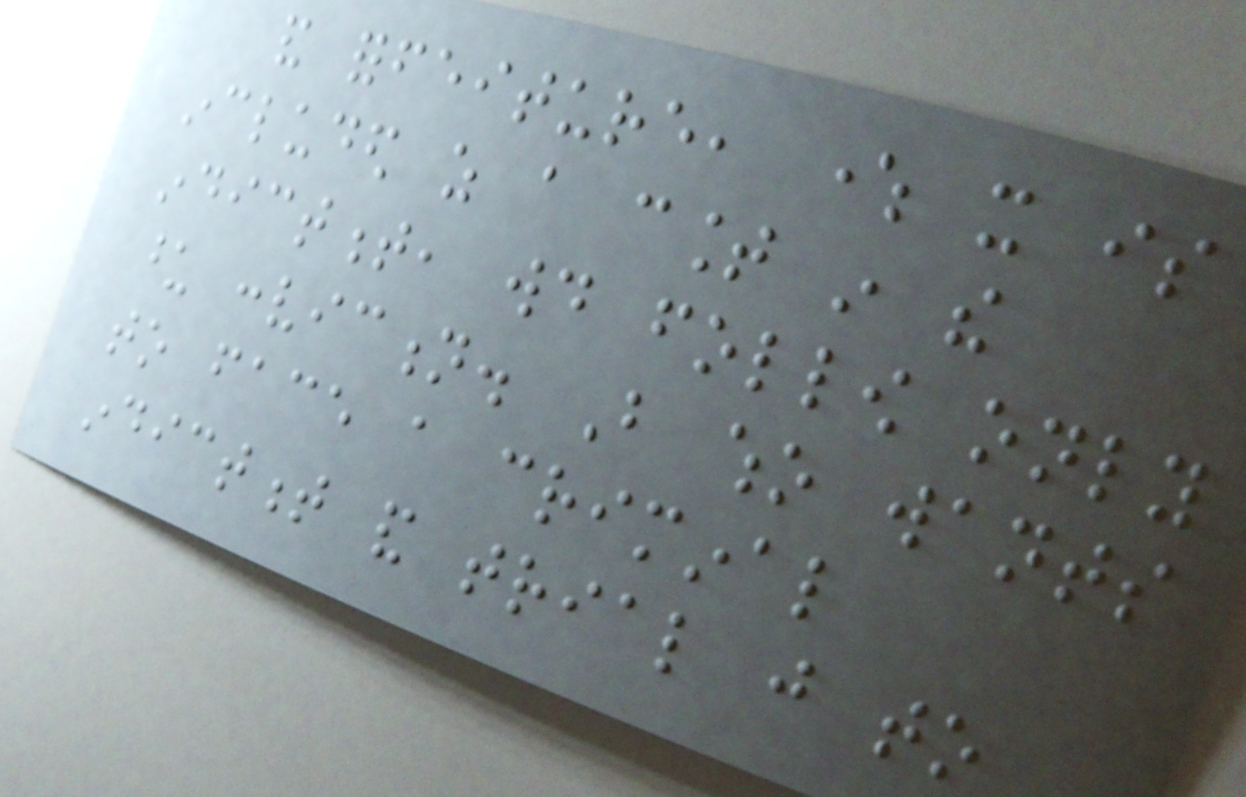and forfeiture, where it is
included as a count in the
indictment, would follow only
upon conviction. But who wants
to face a criminal
indictment and trial just to
